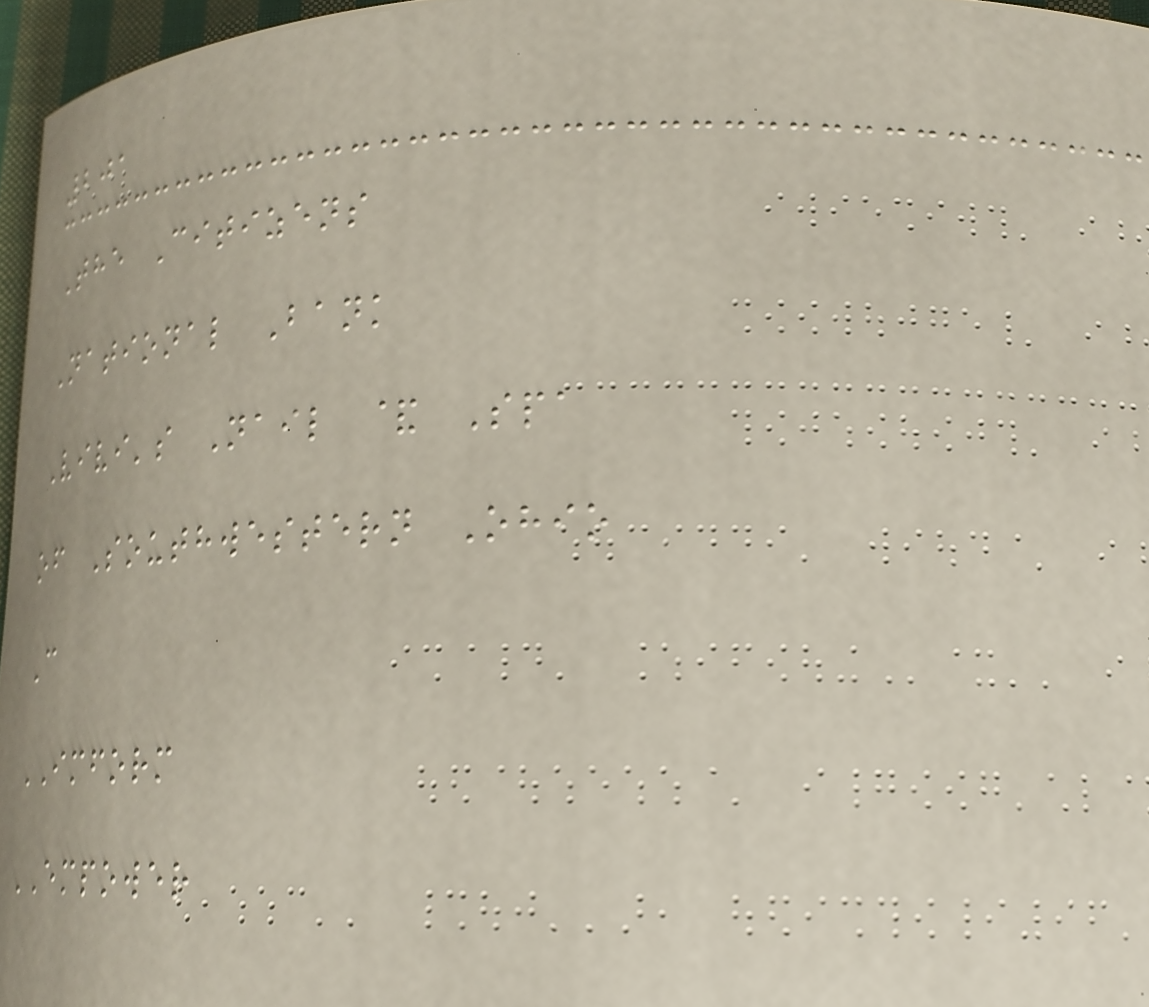201
The Citizens
National Bank
Vivi's Nail & Spa
of Southwestern Ohio
C
IMFORM
EMPOWER
